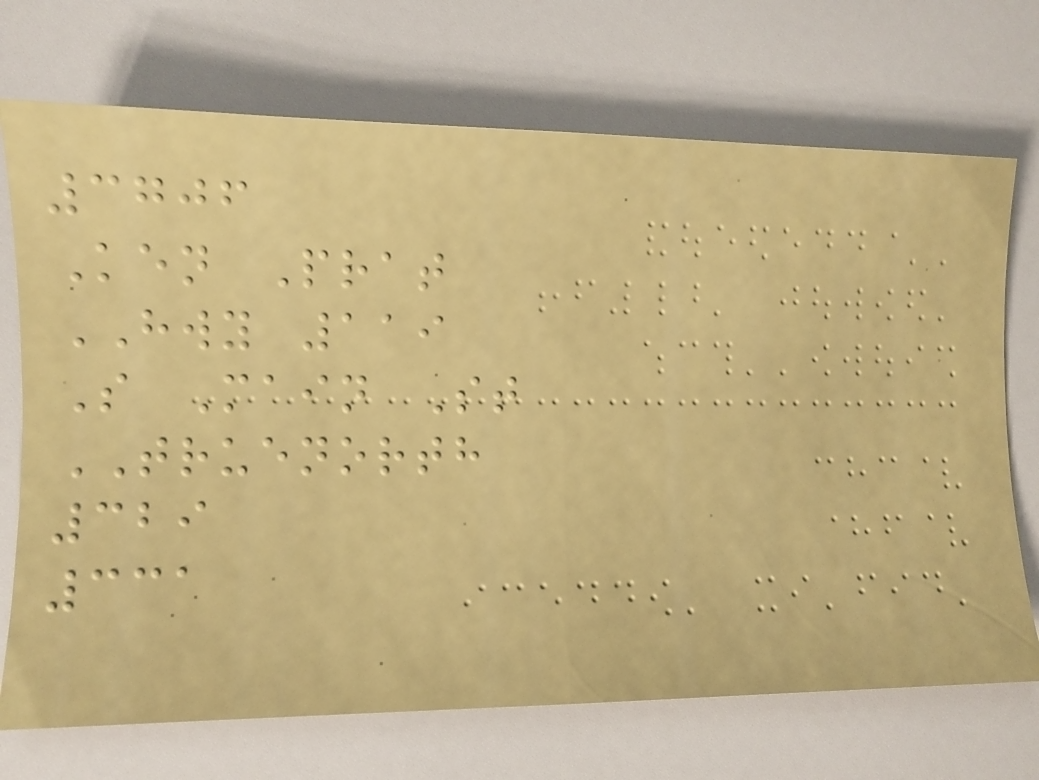3706
Ken Prat
HWY 119
S Main St
TRUENORTH
329
331
